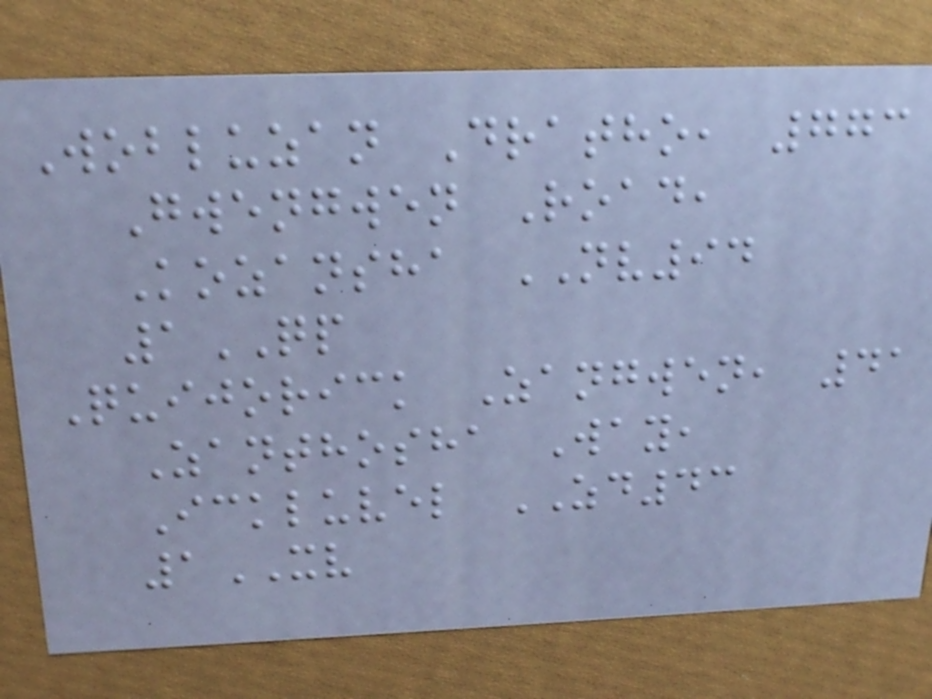Wobluzan Dratho, 773
Gwengwen Road,
Kozansha NV94
1QP
Quijorick Zangwen, 41
Zanthosha Way,
Ickluvel ZD43
1XV
